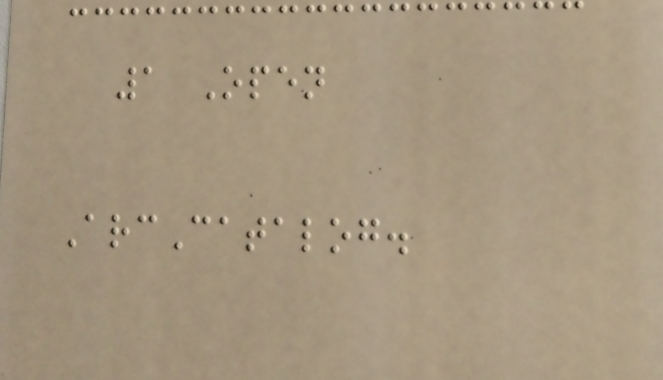1 Open
ArcCatalog.
